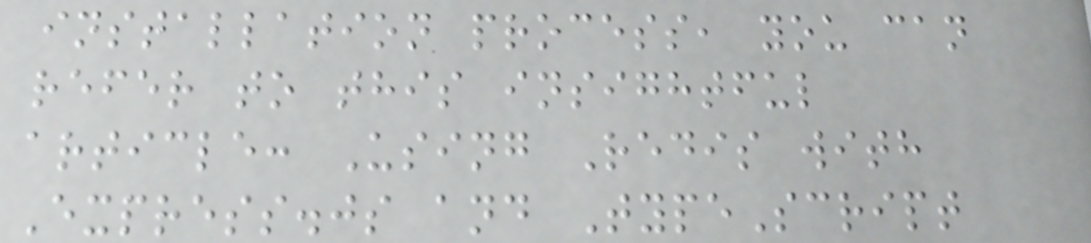installation process, you can
refer to this insightful
article: Using Redis with
Express.js and TypeScript
